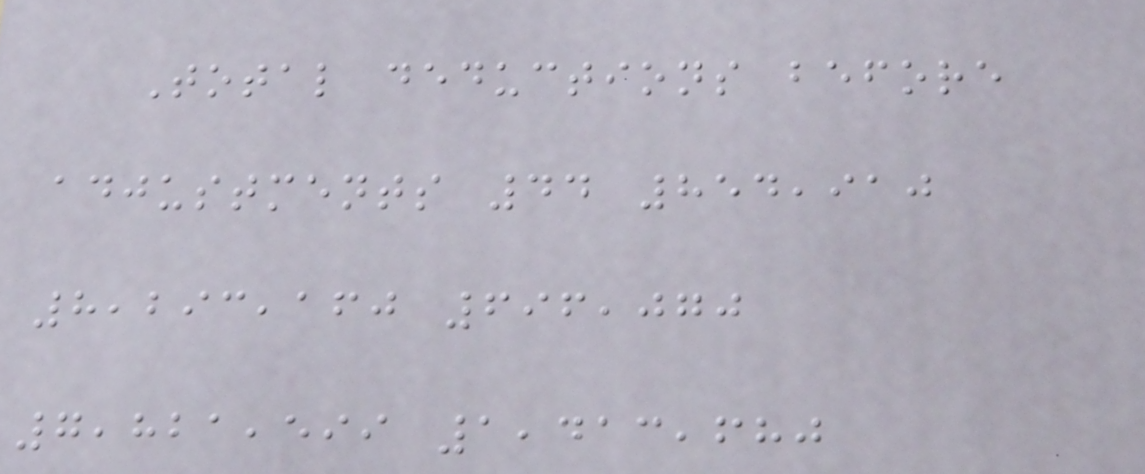Total deductions before
adjustments 44 854,910
8,293,160 696,070
7,821,599 1,413,680
